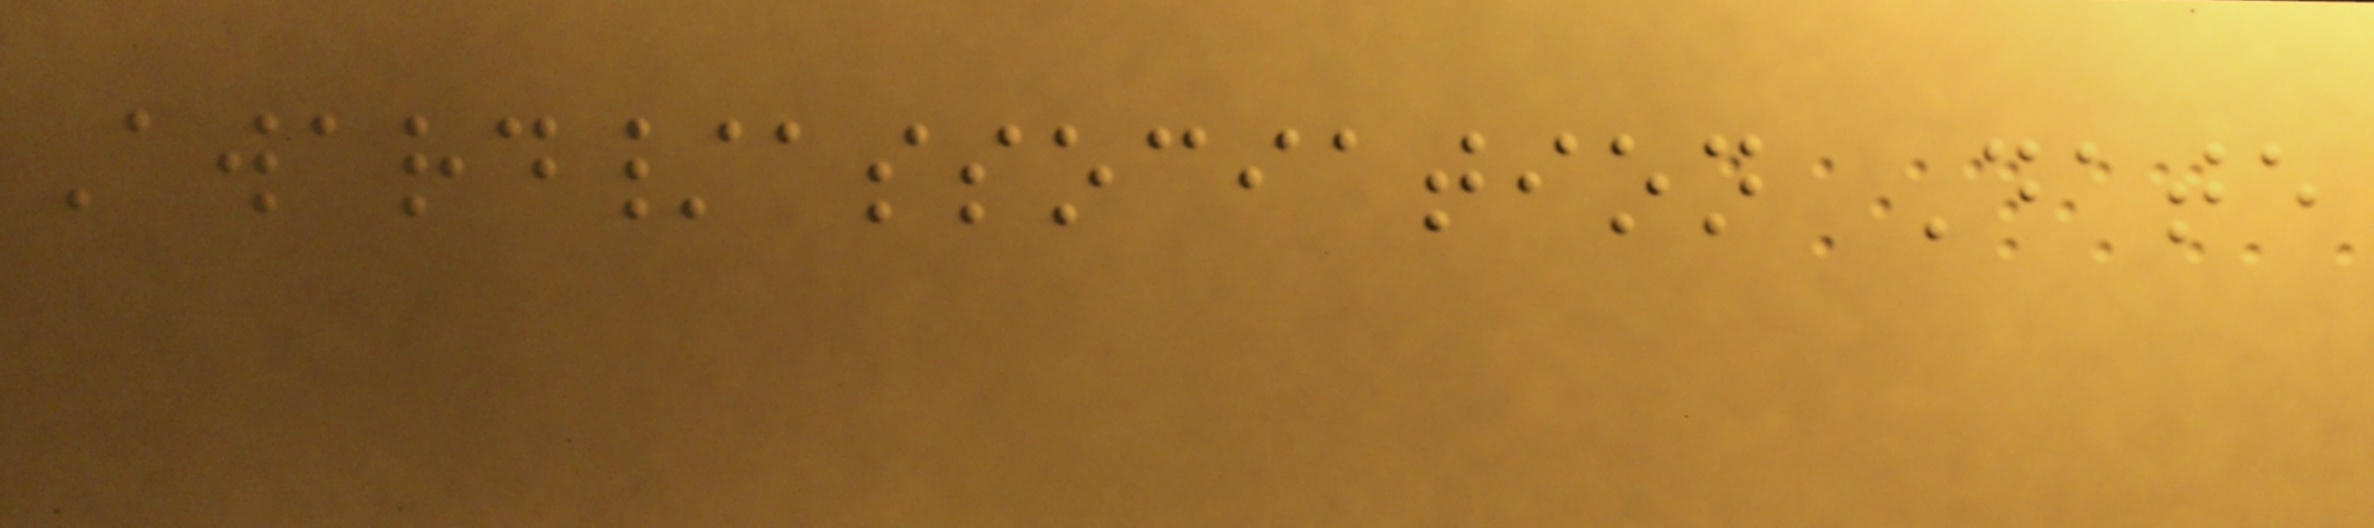Award/association Date
